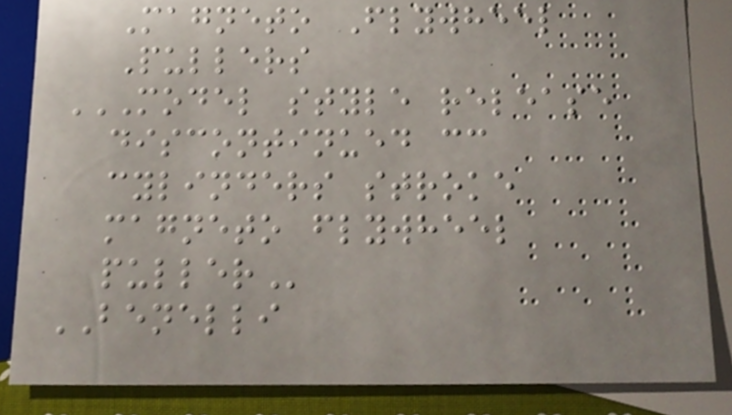Magneto Flywheel
Pullers
MODEL STYLE RELEASE
DISCONTINUED CC
CYLINDERS STROKE
MAGNETO FLYWHEEL
PULLER
BENELLI
